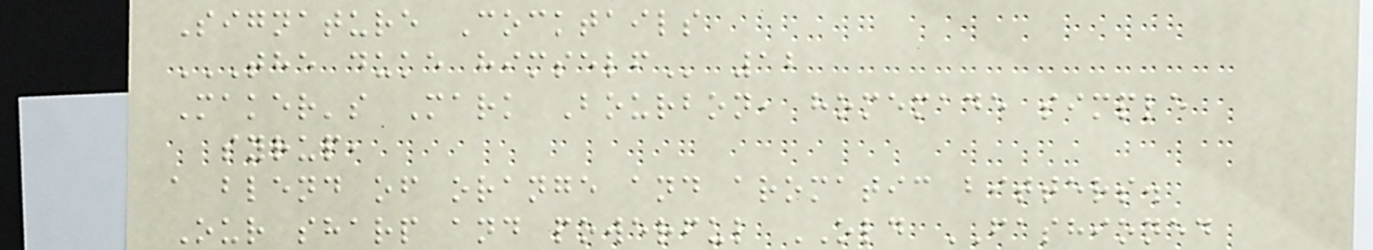Signature Cocktails
THE DUKE HIMSELF 12
Maker's Mark Bourbon, homemade simple
syrup,
a blend of orange and aromatic bitters.
Our sharp and powerful OLD FASHIONED
